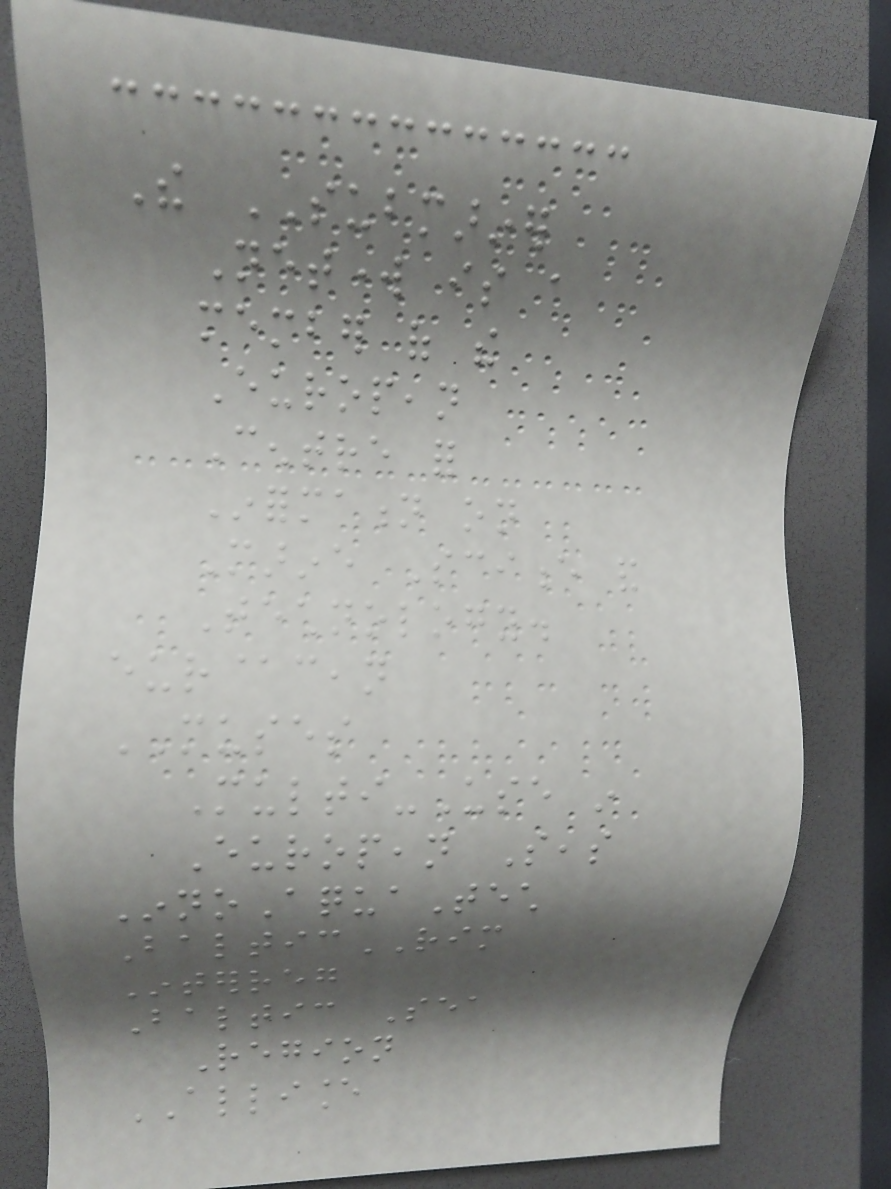The SUBMARINER
Network is a
member of the
European
Centre for
Information on
Marine Science and
Technology.
eur@cean
MUSES
Multi-Use in
European Seas
InnoAquaTech
BalticRIM
Interreg
Baltic Sea
Region
ALLIANCE
